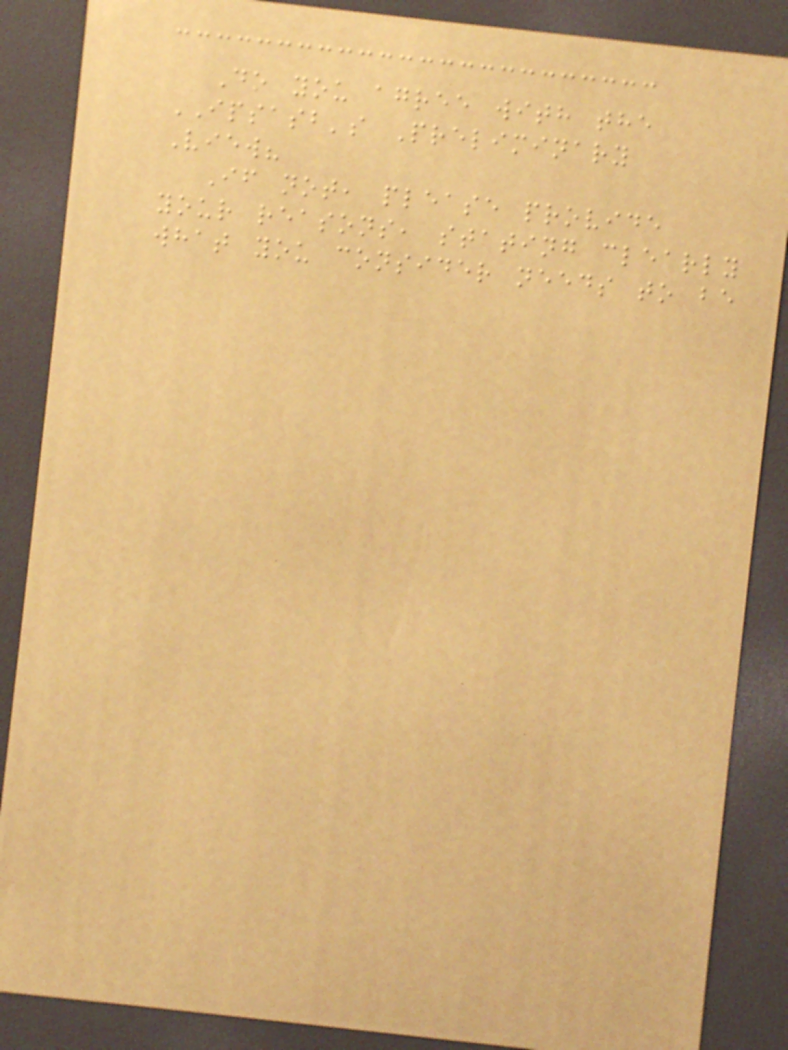Do you agree with the
IPSASB's Preliminary
View?
If not, please provide
your reasons, stating clearly
what you consider needs to be
